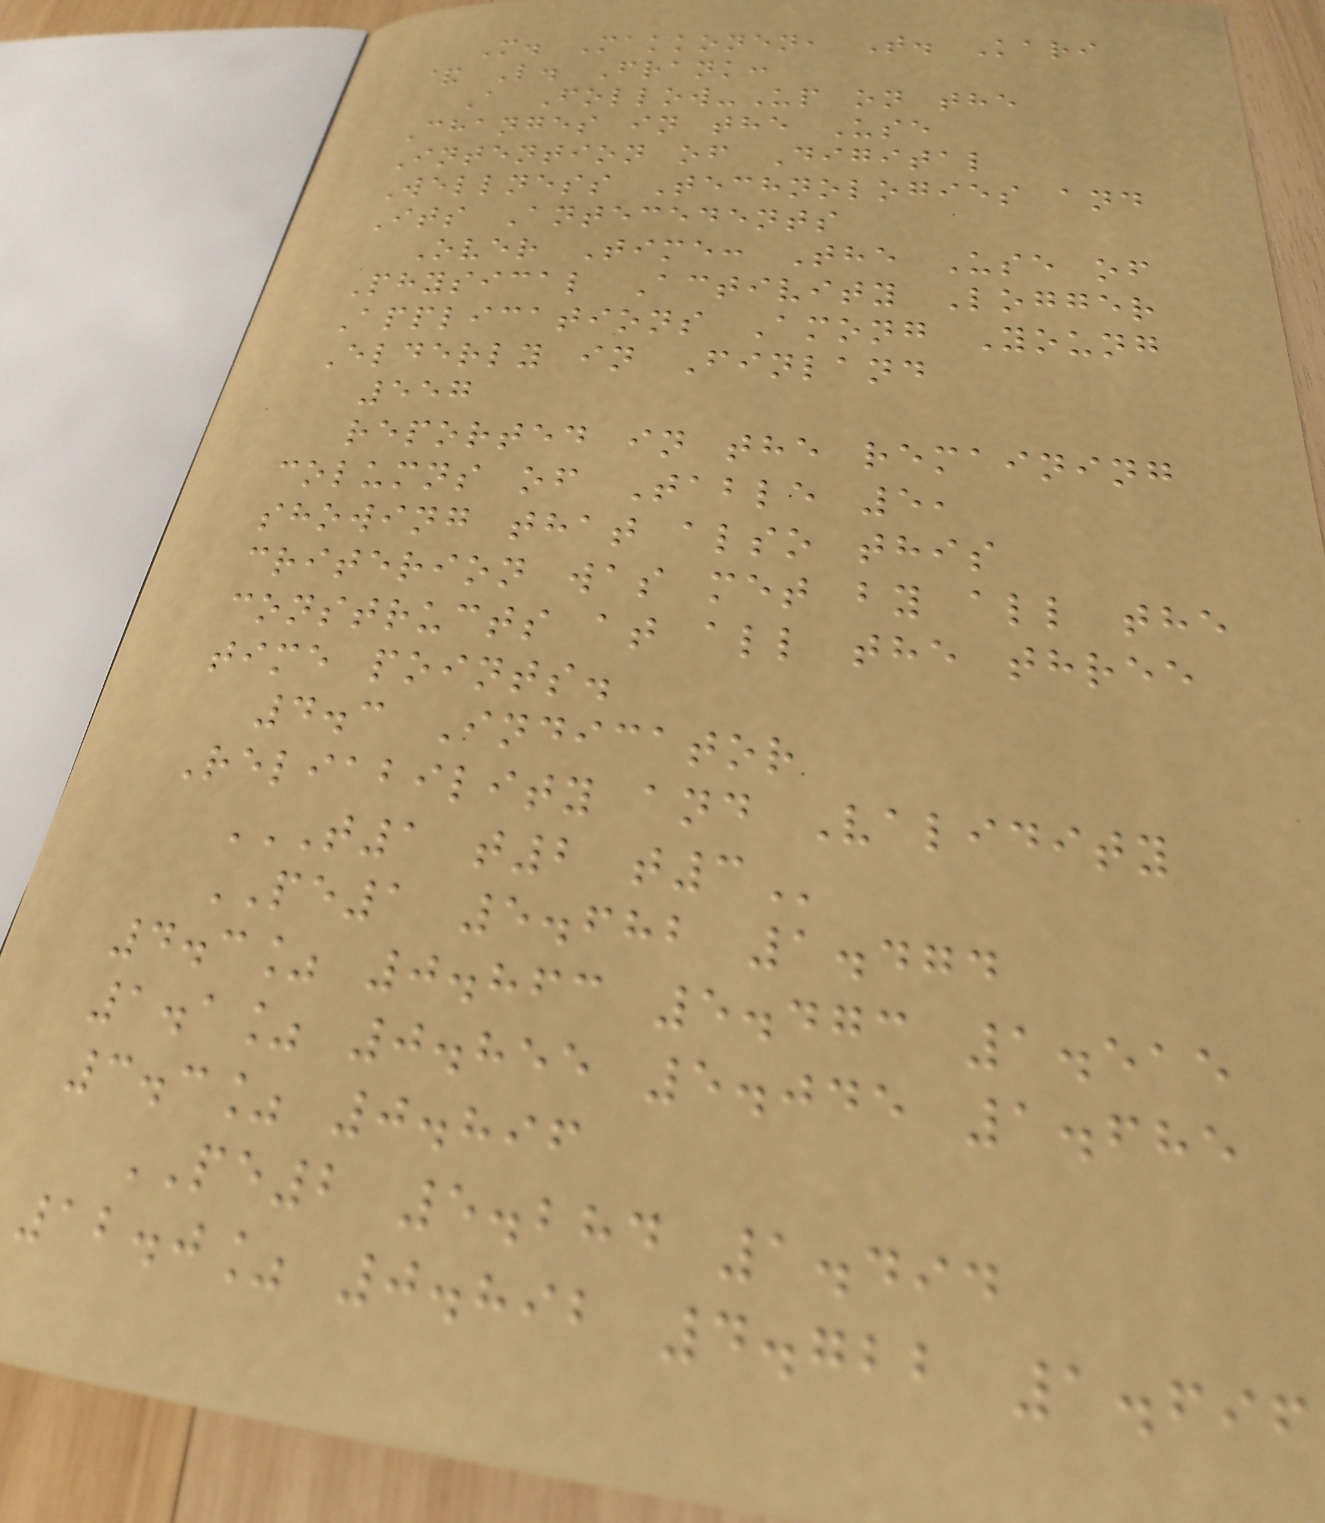M. Makkonen, T. Kari
& L. Frank:
A Follow-Up on the
Changes in the Use
Intention of Digital
Wellness Technologies and
Its Antecedents
Over Time: The Use of
Physical Activity Logger
Applications Among Young
Elderly in Finland
557
reported in the remaining
columns of Table 5,
showing that also this
criterion was met by all the
constructs at all the three
time points.
4.3 Indicator
Reliability and Validity
T1 T2 T3
PE1 5.682 1.474
4.3% 0.863 5.473 1.515
1.1% 0.855 5.045 1.685
3.3% 0.896
PE2 5.284 1.494
12.0% 0.892 4.722 1.696
